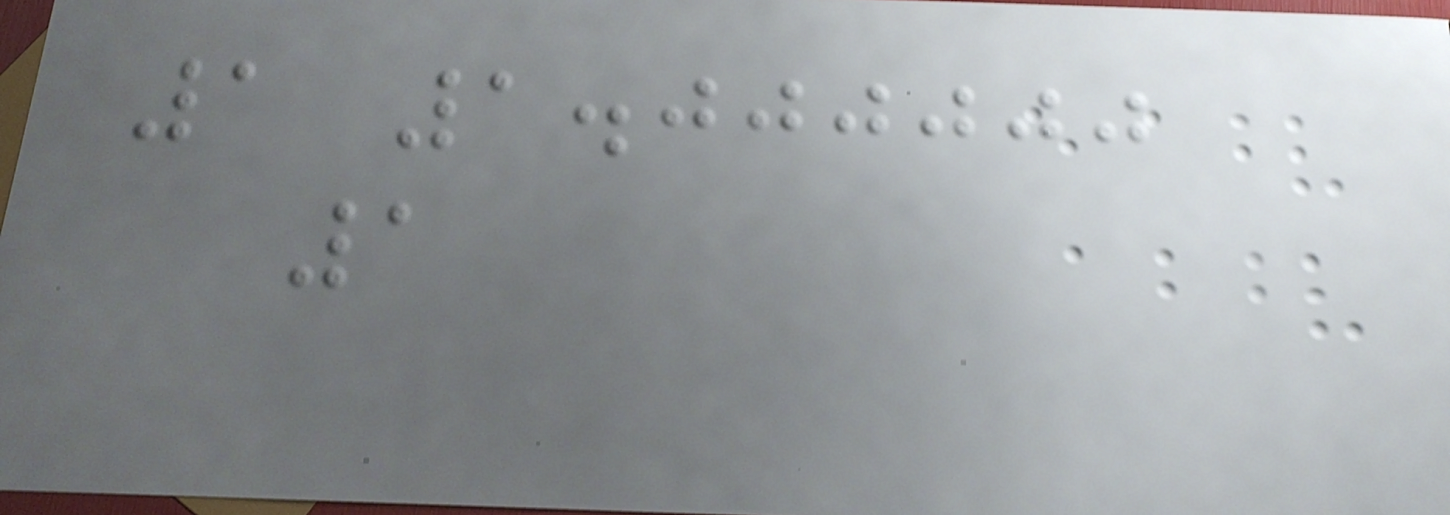1 1.000000
1
